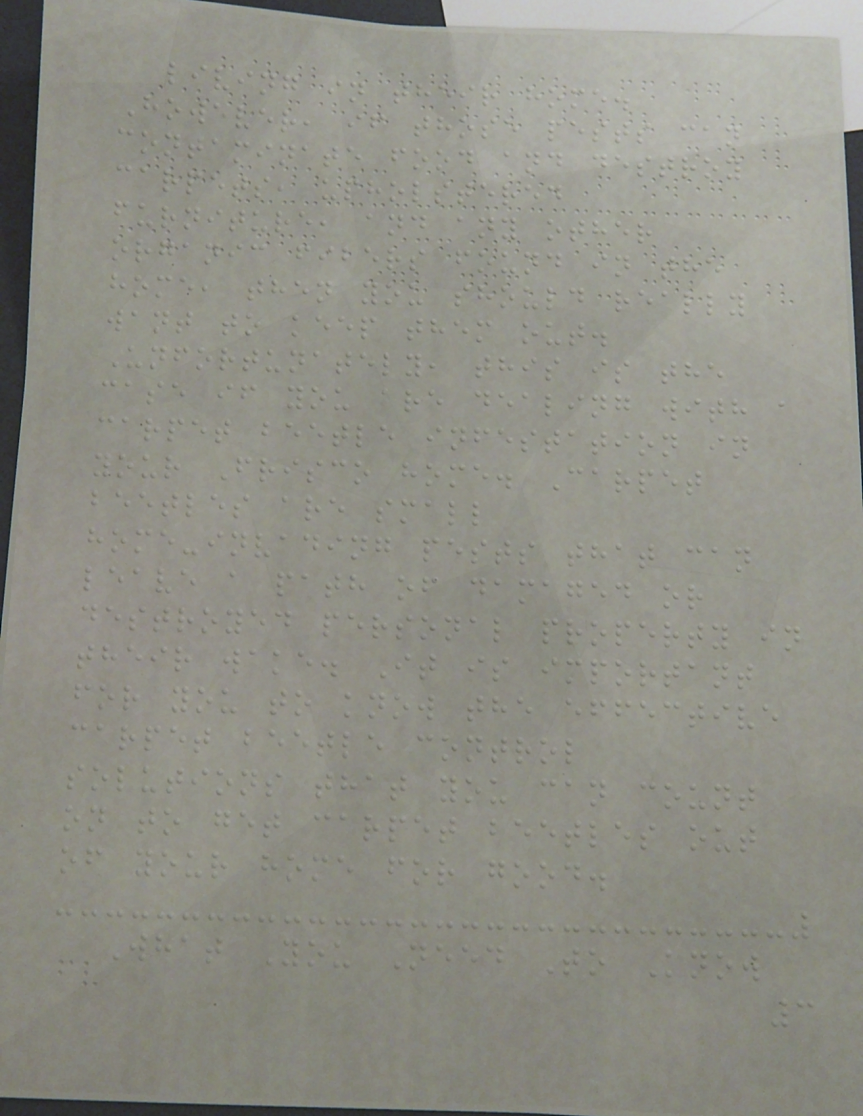living in their home.
However, if those pests can
contaminate food and destroy
carpets, upholstered
furniture, and any other
organic fibers found in the
home, then you should really
want to keep them out.
Unfortunately, this is the
case if you are dealing with a
carpet beetle infestation in
your Frisco home. Carpet
beetles are small
home-invading pests that can
leave a path of damaged or
destroyed personal property in
their wake. It is important
for you to know the effective
carpet beetle control
solutions that you can count
on to get carpet beetles out
of your home for good.
What You Need To Know
3
